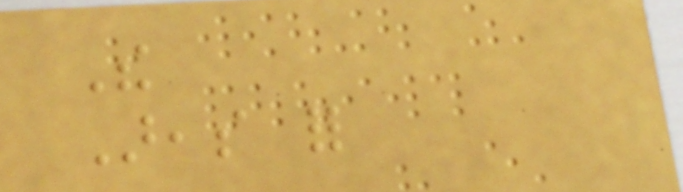The
Areas for
